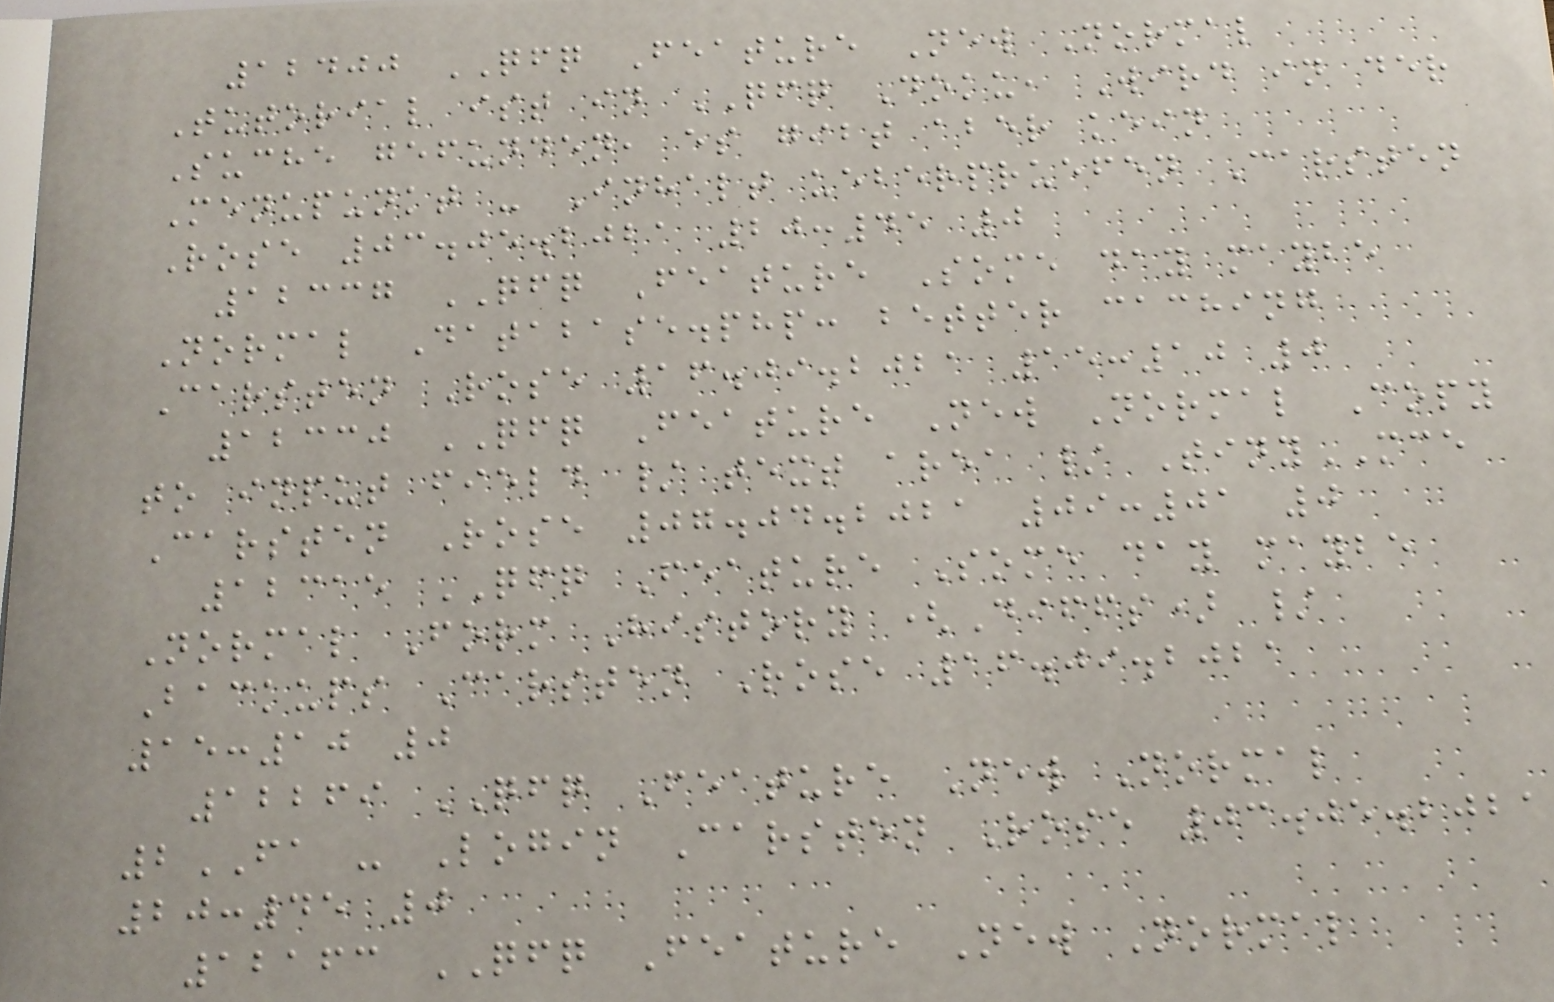12400 QFQ Feature New Normal
Tutorial ist in QFQ Doku, Wird in der
Suche gefunden, es gibt aber kein
Menupunkt - Inhalt ueberpruefen Carsten
Rose 03.05.2021 20:45 0
12337 QFQ Feature Some day maybe
Normal Database.php: better caching
Carsten Rose 16.09.2021 15:10 0
12330 QFQ Feature New Normal Copy
to input field / text area / TinyMCE
Carsten Rose 07.04.2021 09:01 0
12315 QFQ Feature Some day maybe
Normal Form History (Diffs) /
Backups Carsten Rose 16.09.2021
15:10 0
12269 QFQ Feature New Normal
2FA - Login Carsten Rose 03.05.2021
20:45 0
12163 QFQ Feature New Normal
